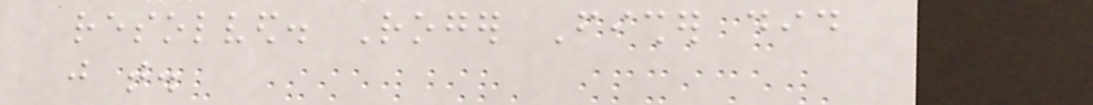resolved. Roger Fisher did
just that.
